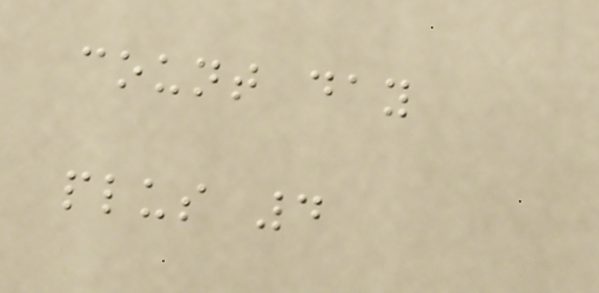count day
plus 4
